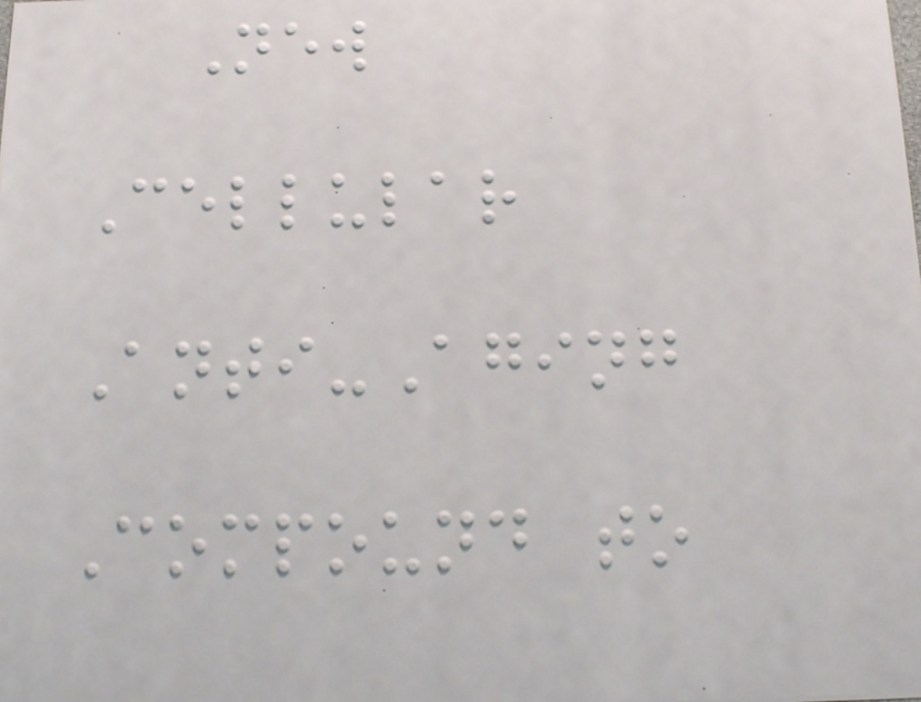New
Cellular
Anti-Aging
Compound to
